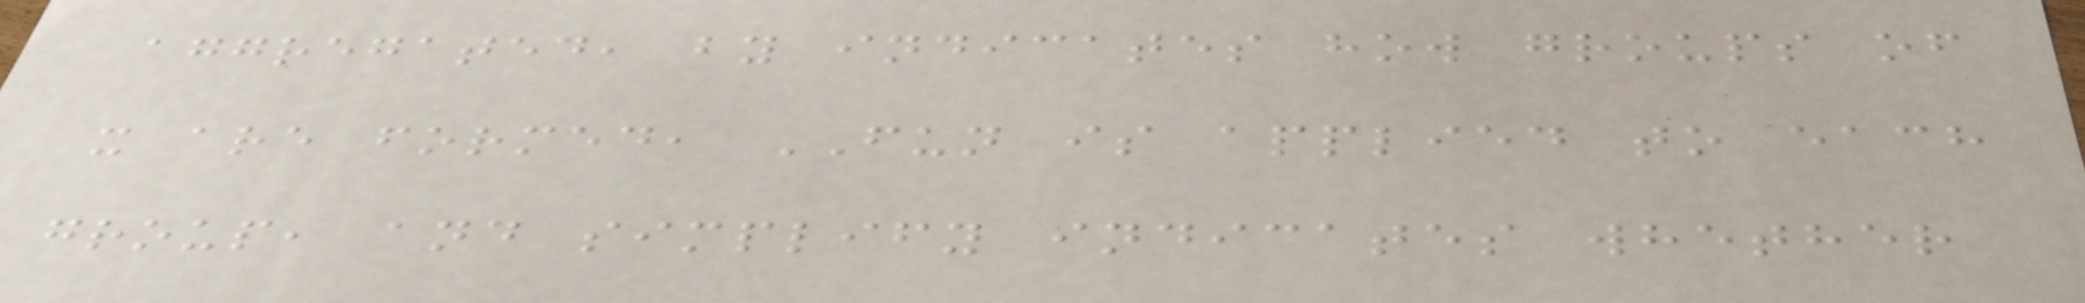aggregated, by indicates how groups of
x are formed, FUN is applied to each
group, and simplify indicates whether
